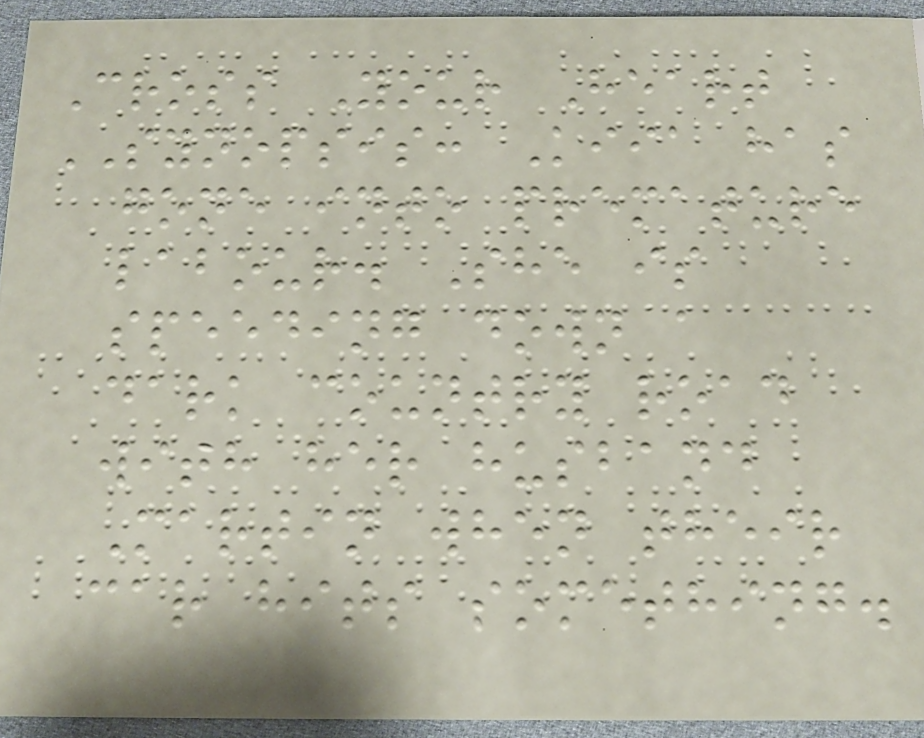Cross Your Heart
SYNOPSIS: Kiia has
gone into premature
labour. She is
speeding down a
dark country road
with her husband
Martin when their
car hits something.
